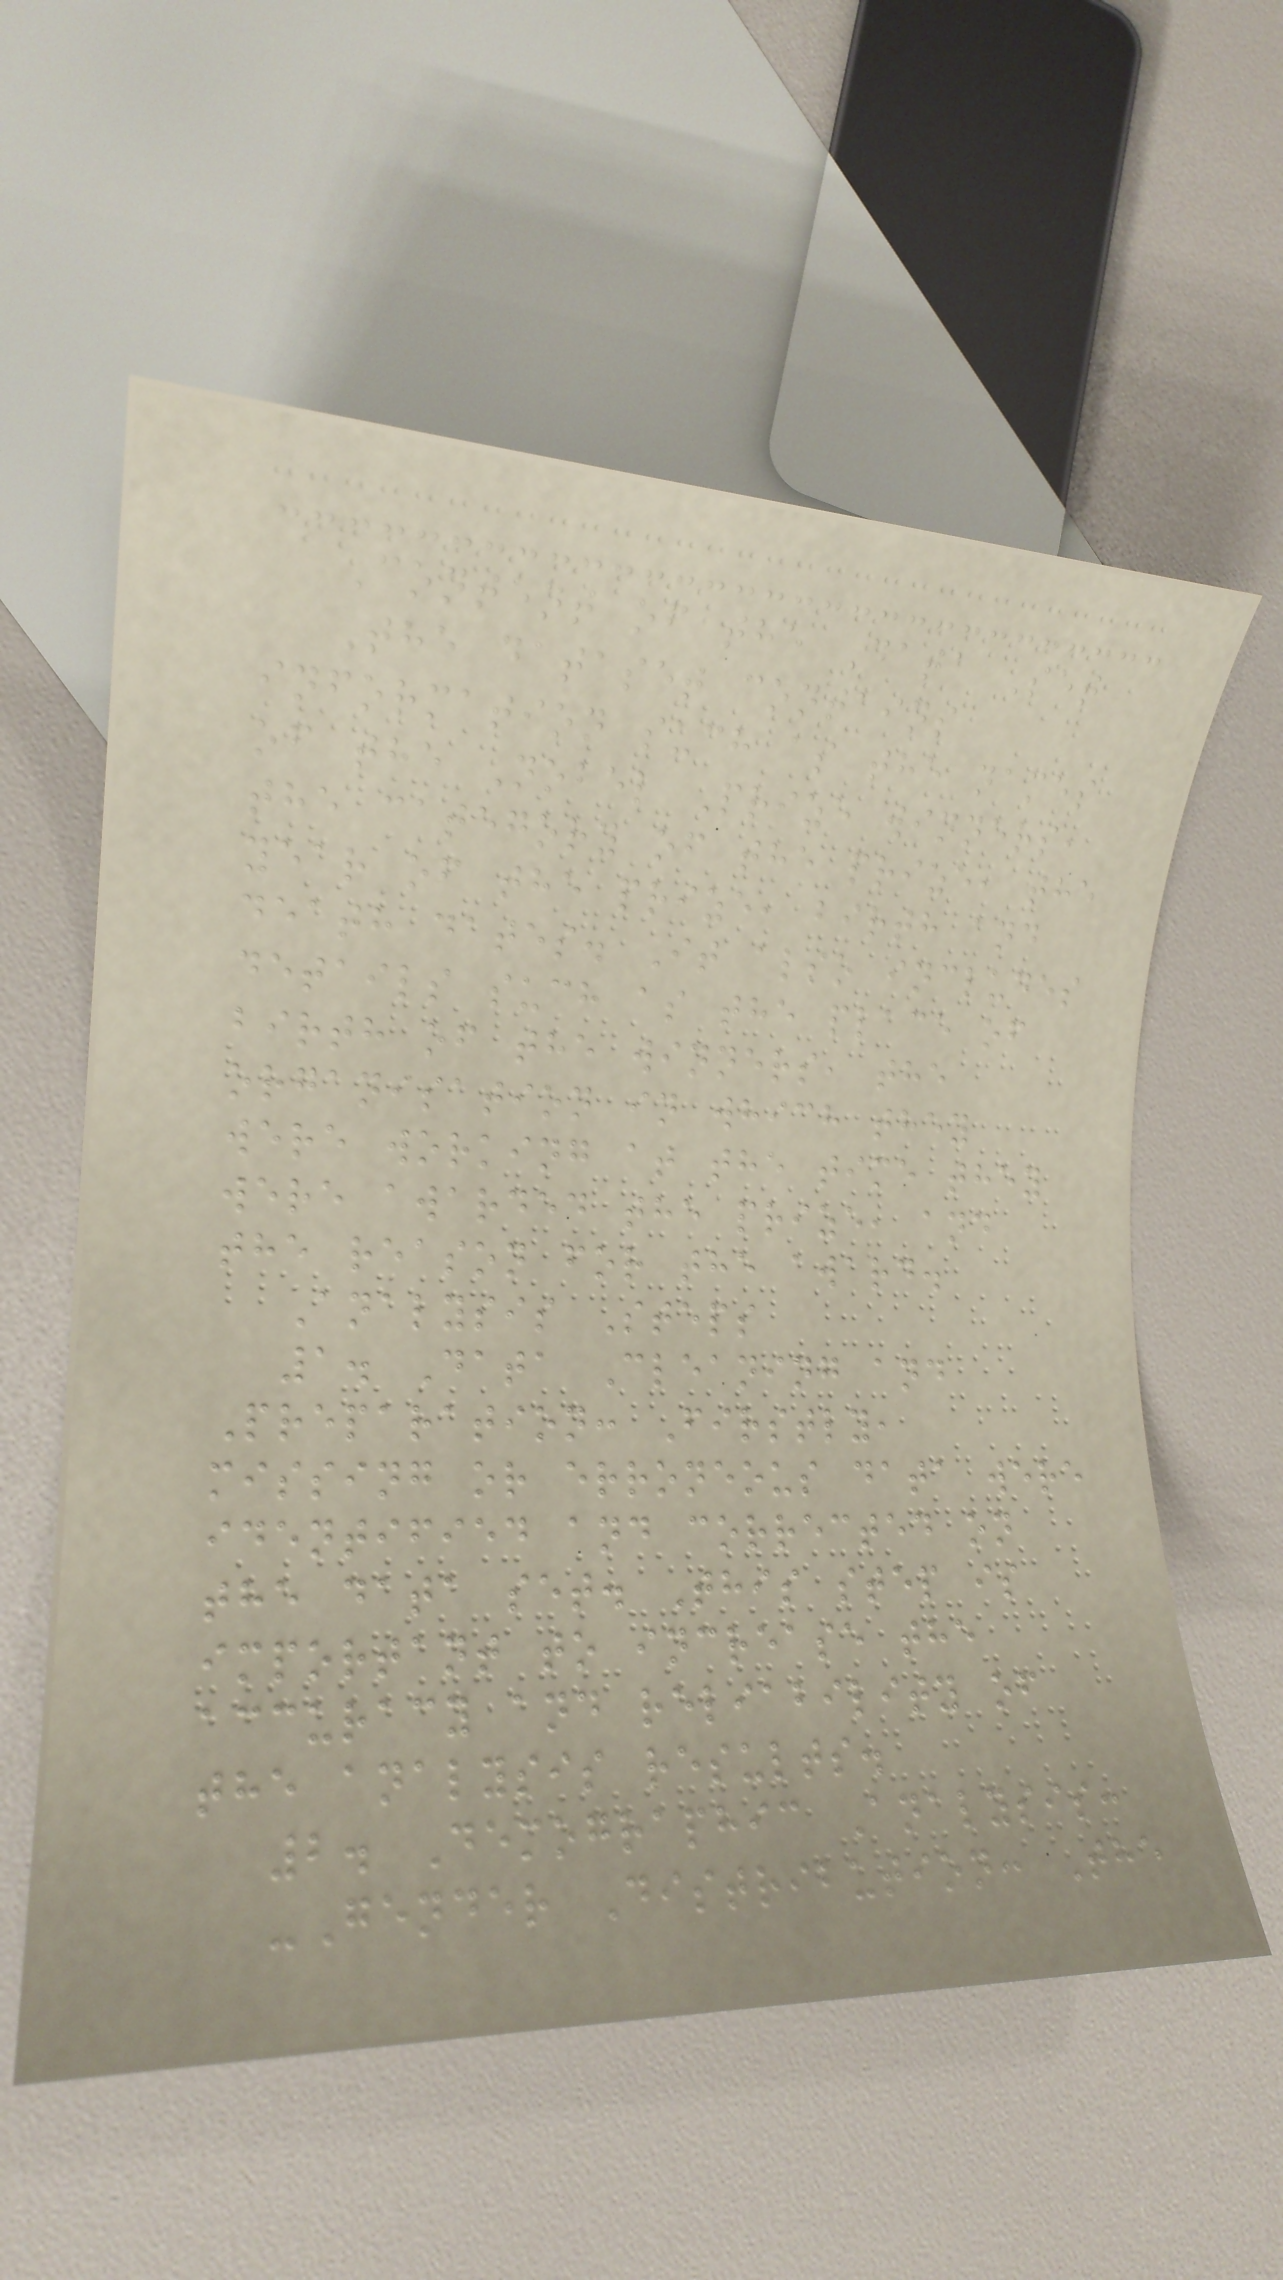Content of the Data Set
The dataset contains
information such as the names
of the Nobel Prize winners,
the category of the prize, the
year of the prize, birth and
death dates. It also includes
details such as the place of
birth of the winners, the
organisation in which they
were working at the time they
were awarded the prize, and
the reason for the award.
Analysis Steps
1. Data Cleaning and
Preparation: Firstly,
missing or erroneous data were
identified and corrected on
the data set. This step is
important to increase the
accuracy and reliability of
the analysis results.
2. Demographic Analysis:
-Gender Distribution: The
